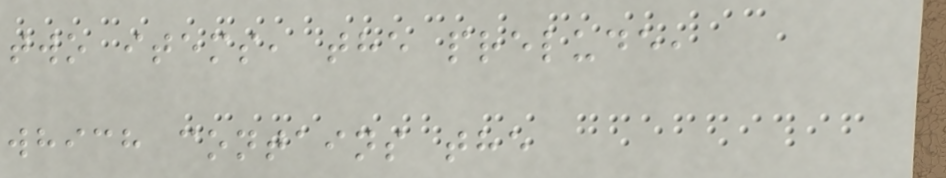two items, the prelude,
which contains the
